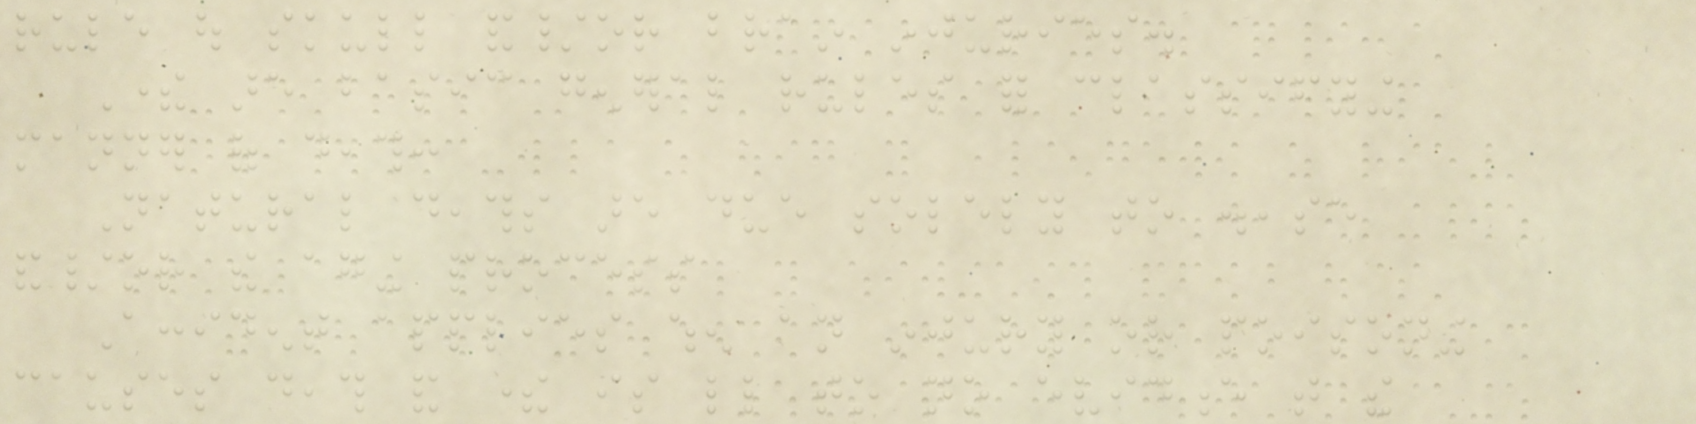rule out skull and/or brain injuries.
There are basic general rules for classifying
manner of death:
Natural deaths are due solely to disease
and/or the aging process
Accident applies when an injury or poisoning
causes death and there is little to no evidence that the
